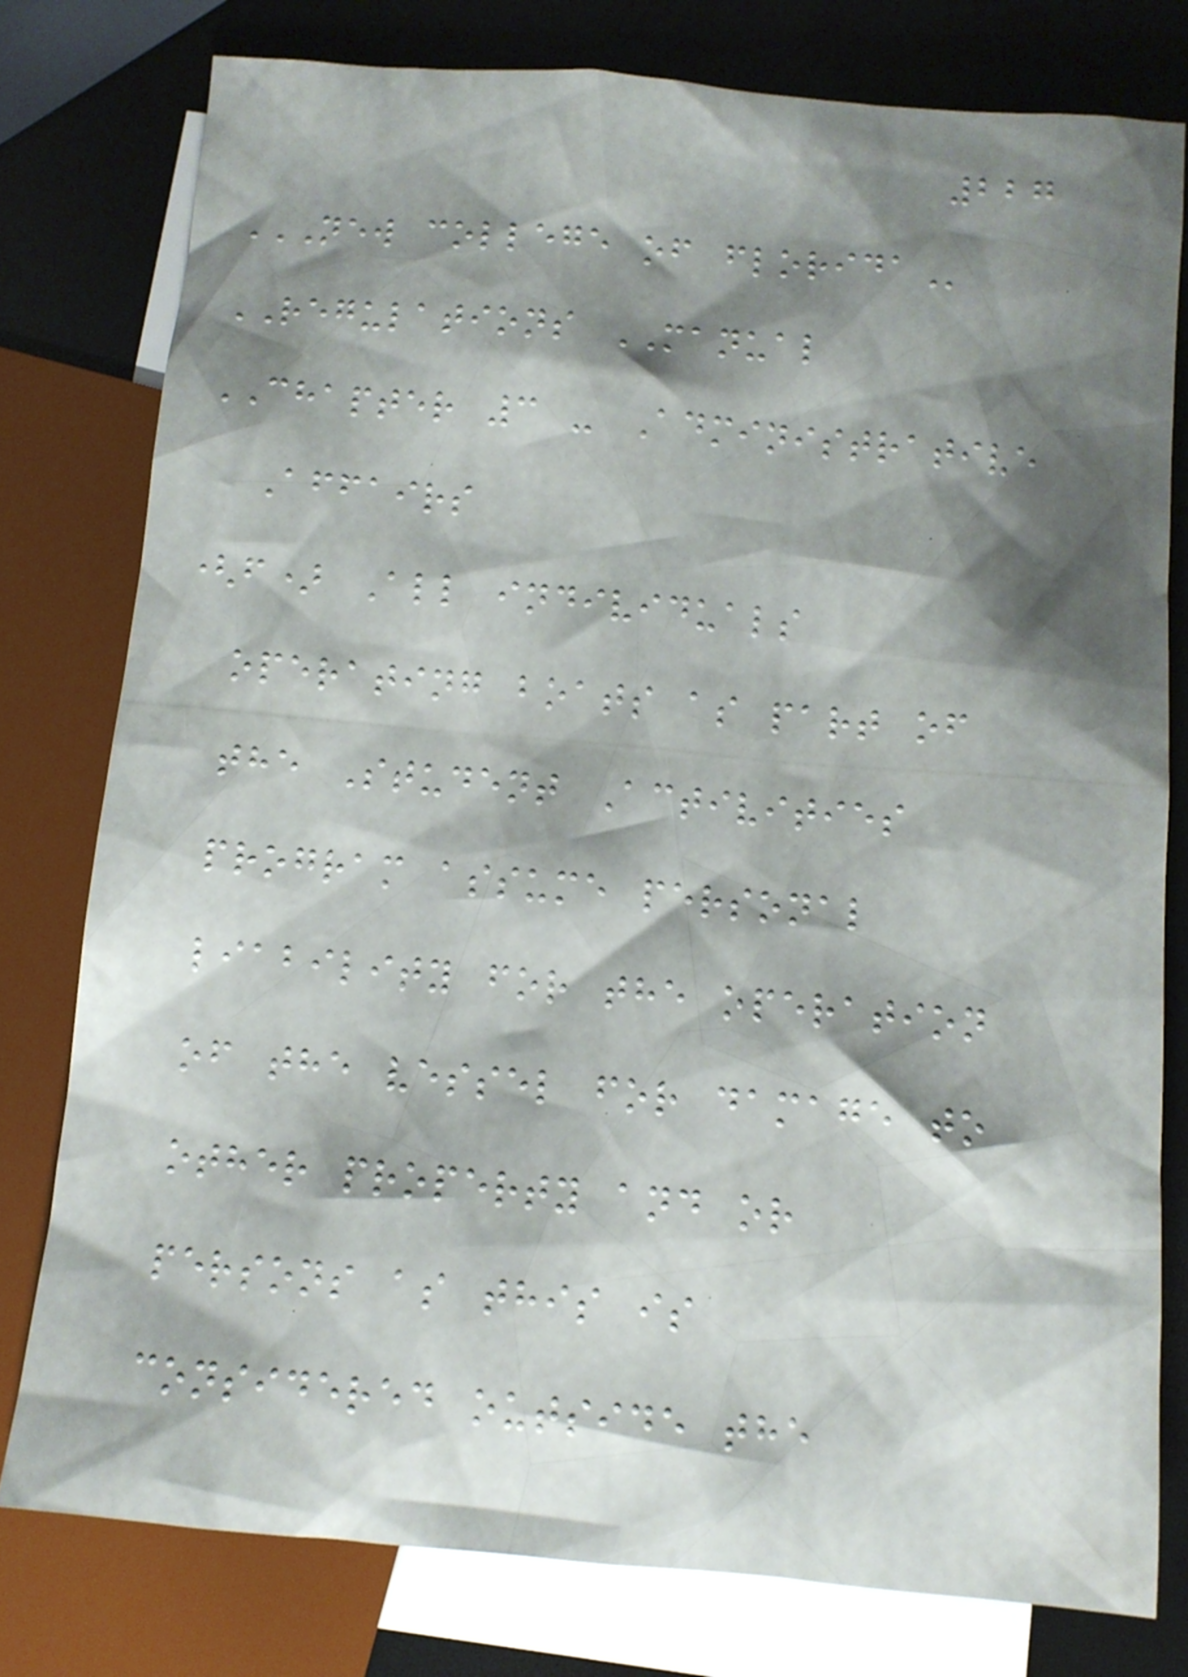227
NEW COLLEGE OF FLORIDA
REGULATIONS MANUAL
CHAPTER 3 - Administrative
Affairs
(f) All individuals
operating boats as part of
the Student Activities
program assume personal
liability for the operation
of the vessel for damage to
other property and or
persons as this is
considered outside the
